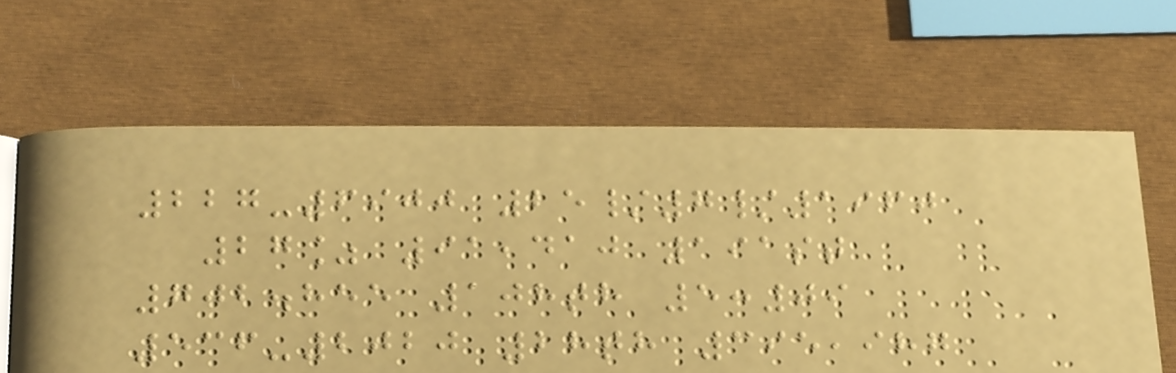227-6900 25/7/1960
27% 91,410 191st
702.855 108th 5:09
536-2020 28th 395,987
